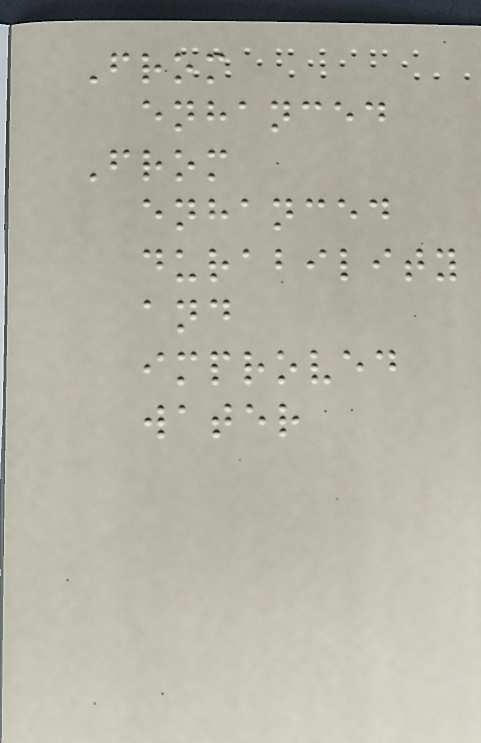From
enhanced
From
enhanced
durability
and
improved
water
